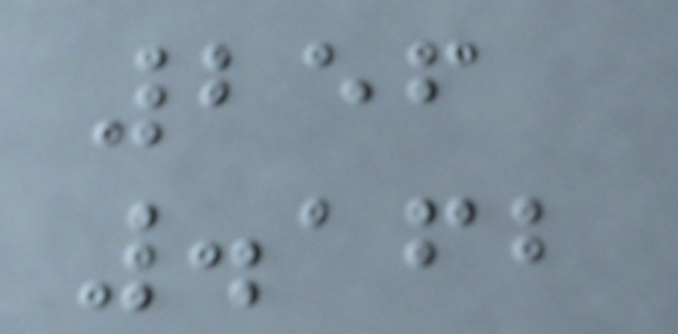256
.162
